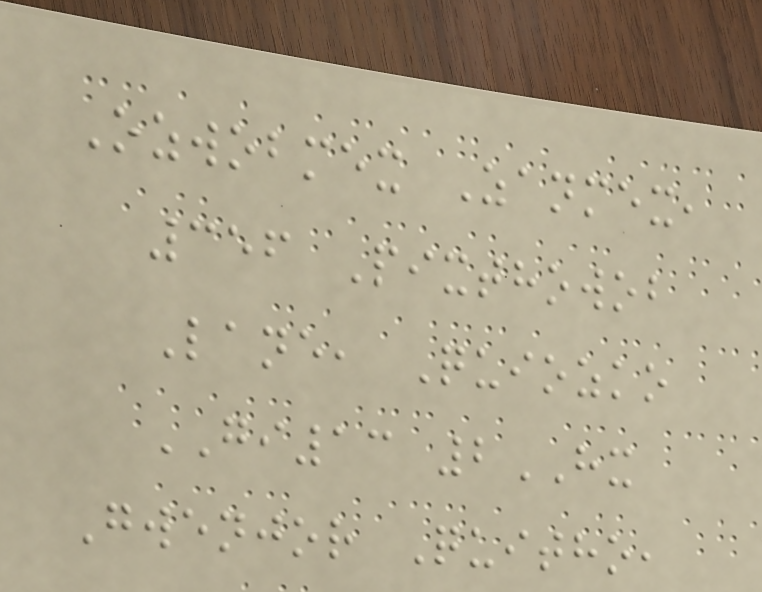Ozwobmex Zanmex,
356 Pixthowob
Lane, Quiozko
GI13 2HX
Gwenjor Quitho,
